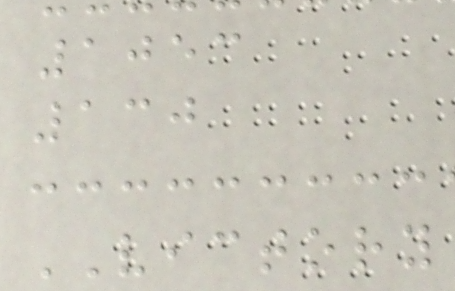1053
130
VICTORY
